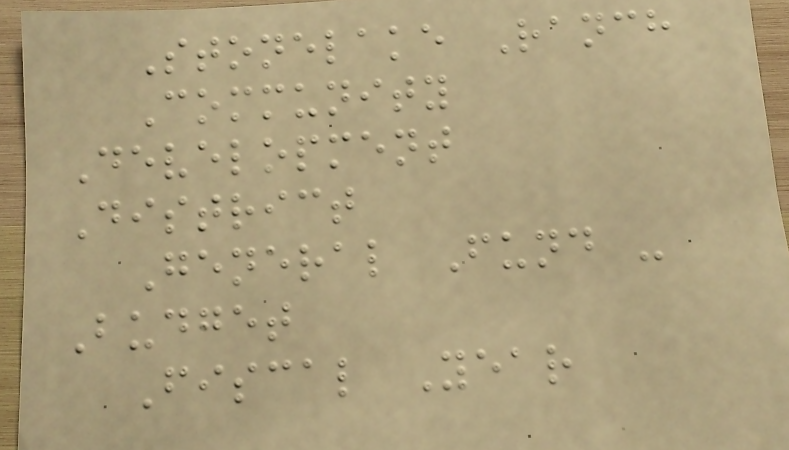Stonelake Ranch
Community
Development
District
General Fund -
Budget
Fiscal Year
